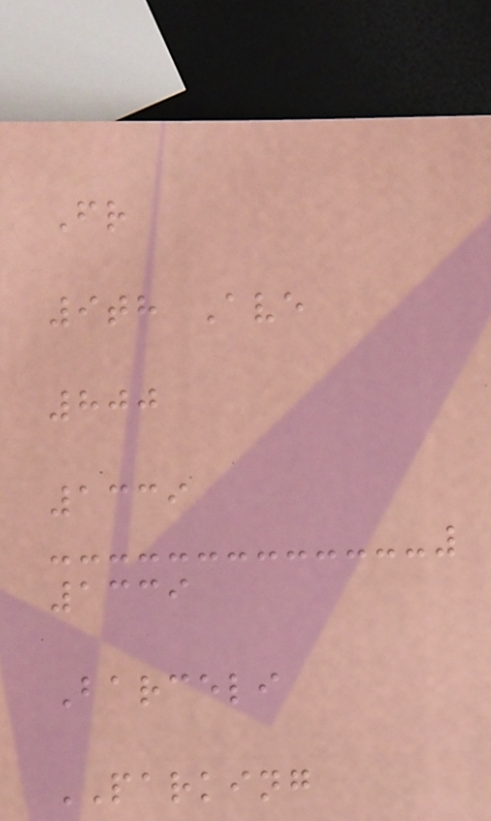Fr
9th Ave
800
1339
1339
Barceli
PARKING
